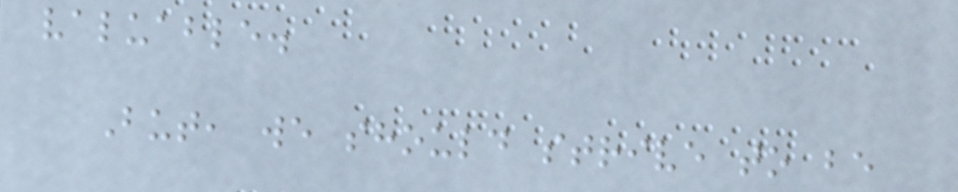valuable.
But, we should strive to be
